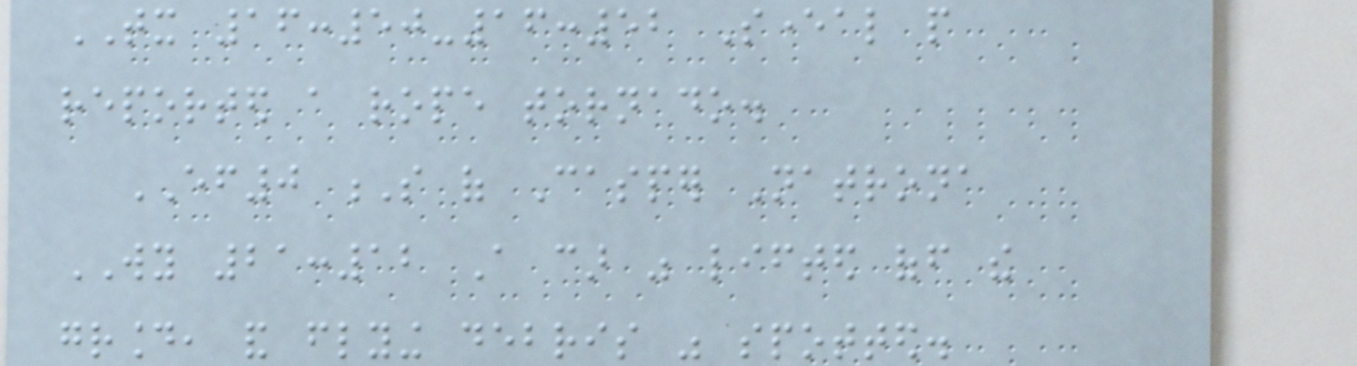TX 16:50-16:52 Several people
reported a rope tornado.
EF0 S of Casper Natrona
WY 21:12 A car was lifted off the
ground, and flying debris was spotted.
